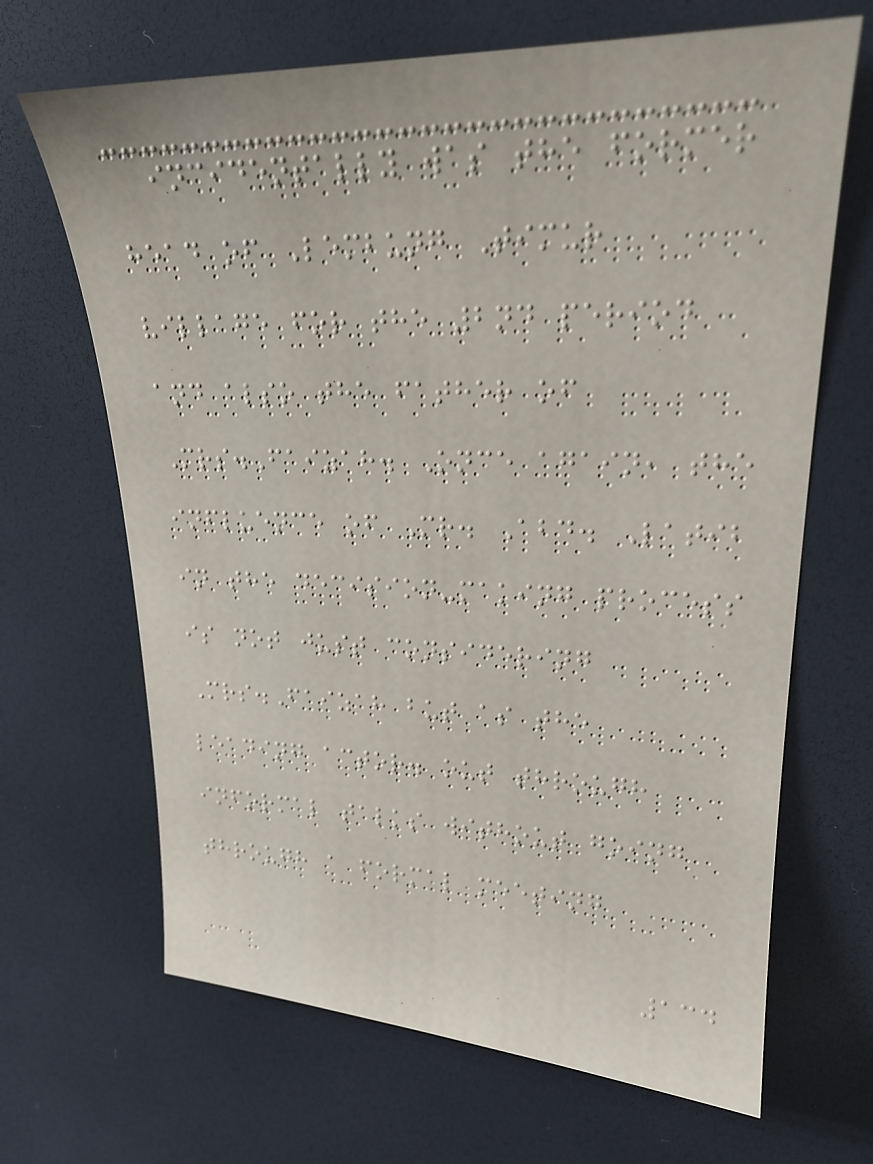incidentally was the former
head of Lembung Timur
village for the 2nd period
and also the father of
Mrs.Faizah. Once again, the
influence of Mr. Abd. Latib
in the decision-making process
is not just considering
Mrs.Faizah but as the
leading actor. out through
informal talks without going
through a formal meeting
134
